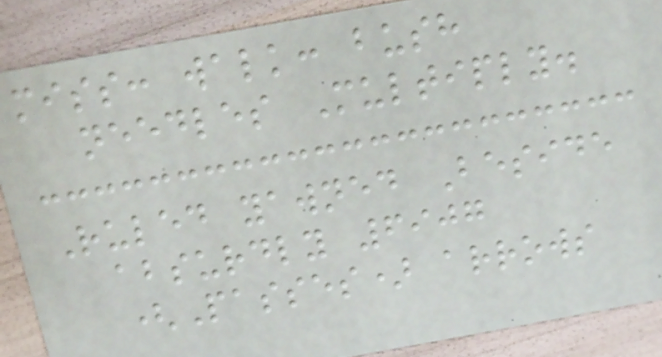miss: walk: bush
needles Multiply.
Ruled yawned Beside
absurdly 6907
(Passes) arrows
